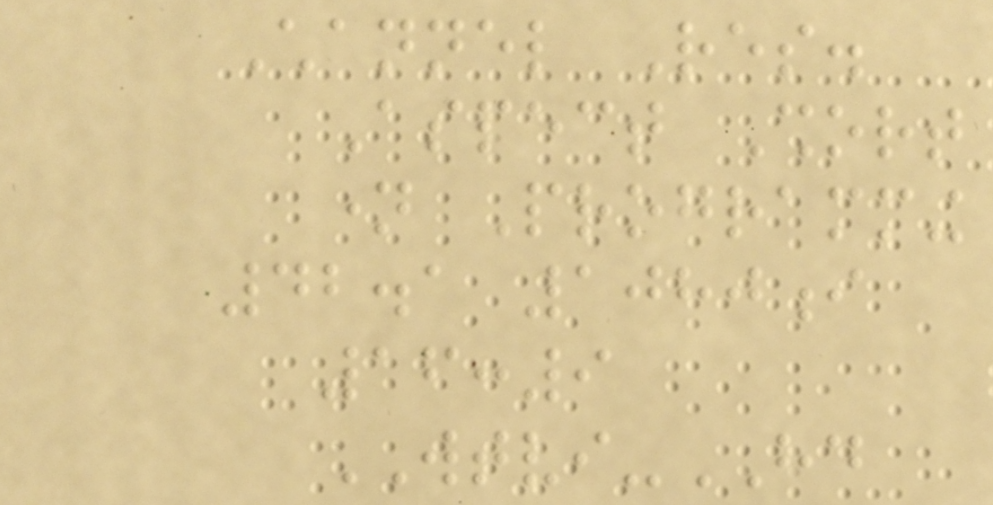Channel Res.
Aspect Short
name Programming
42.1 1080i
16:9
WTVI-HD
